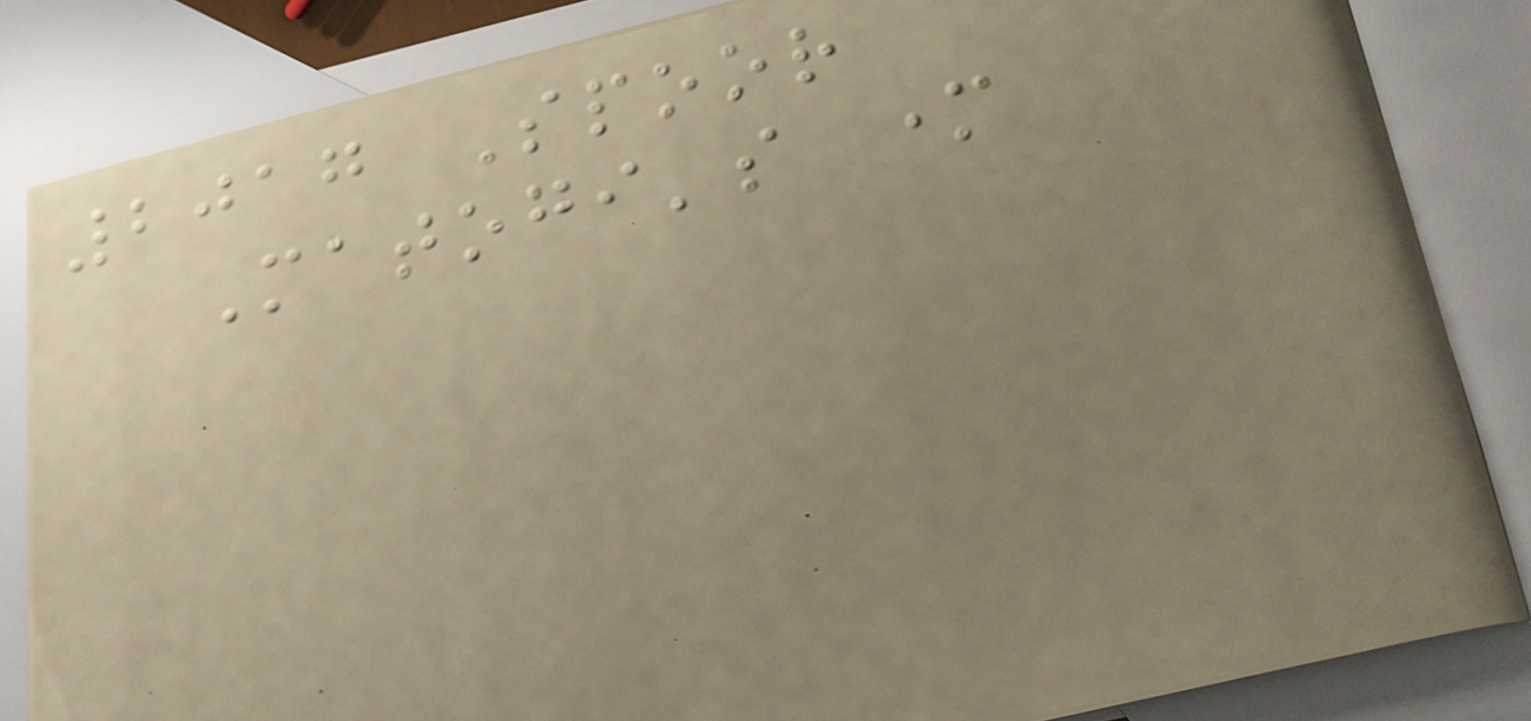2017 Spoor
Matogi's mother
